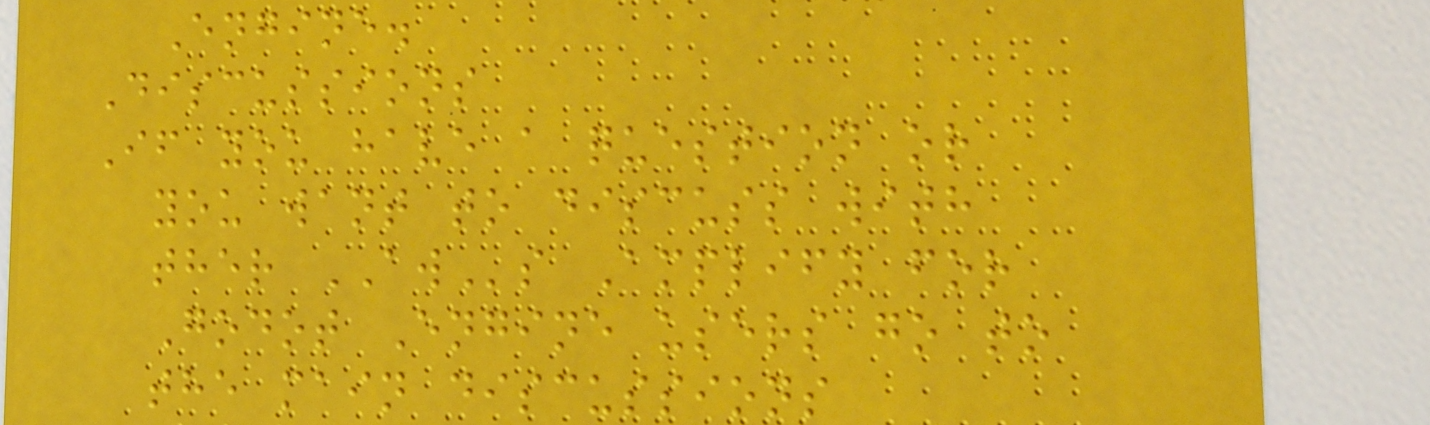Engine.
Discussions
If you have a question or
you want to discuss with
ther AWs Amplify for
Godot Engine users go to
the main discussions
